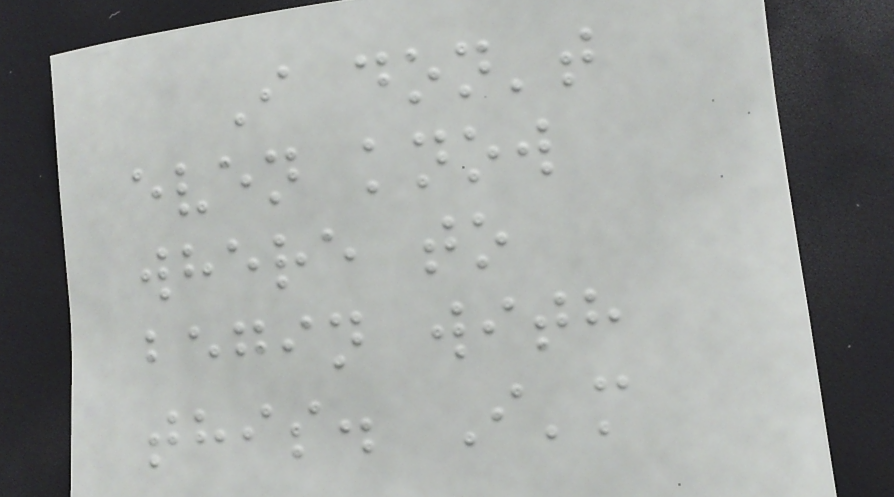I don't
even know
where to
begin with
this. I'm
